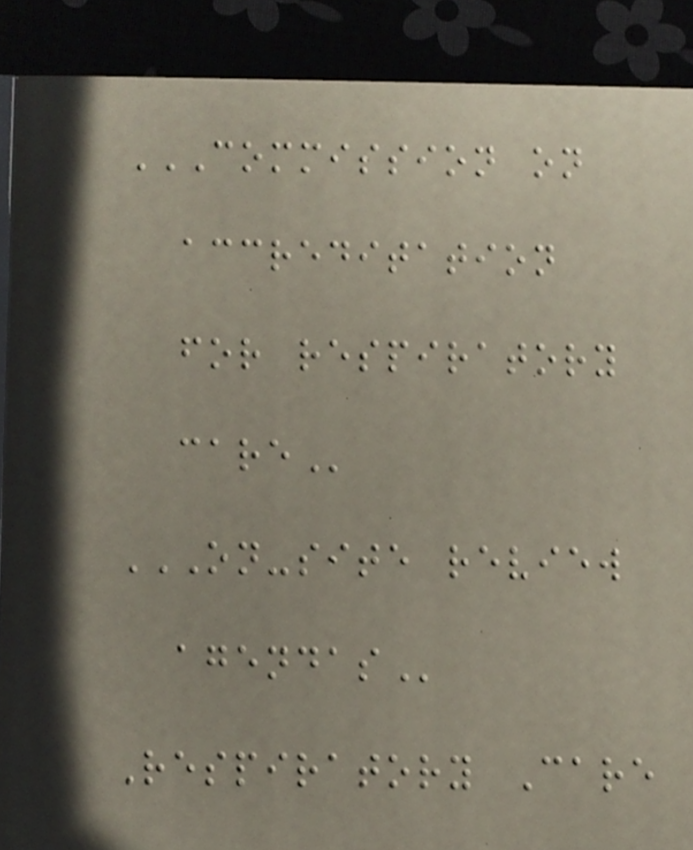COMMISSION ON
ACCREDITATION
FOR RESPIRATORY
CARE
ON-SITE REVIEW
AGENDAS
Respiratory Care
